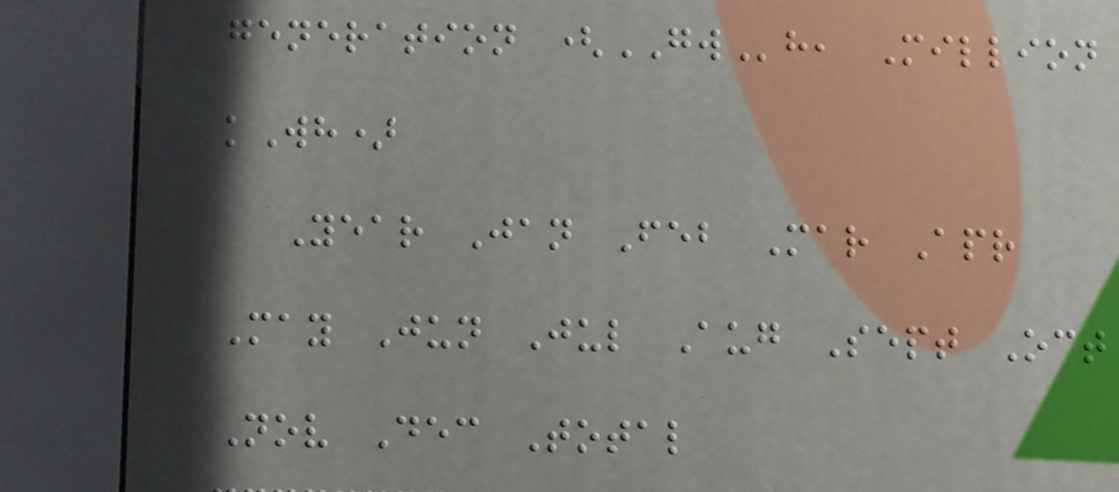generation (GWh, Million
kWh)
Year Jan Feb Mar Apr
May Jun Jul Aug Sept Oct
Nov Dec Total
